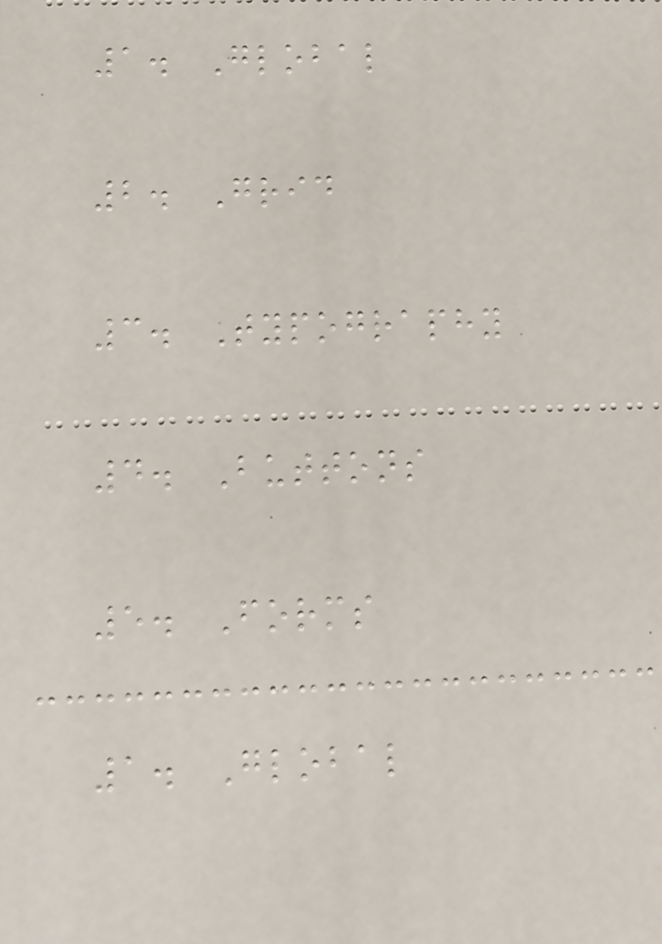1. Global
2. Grid
3. Typography
4. Buttons
5. Forms
1. Global
